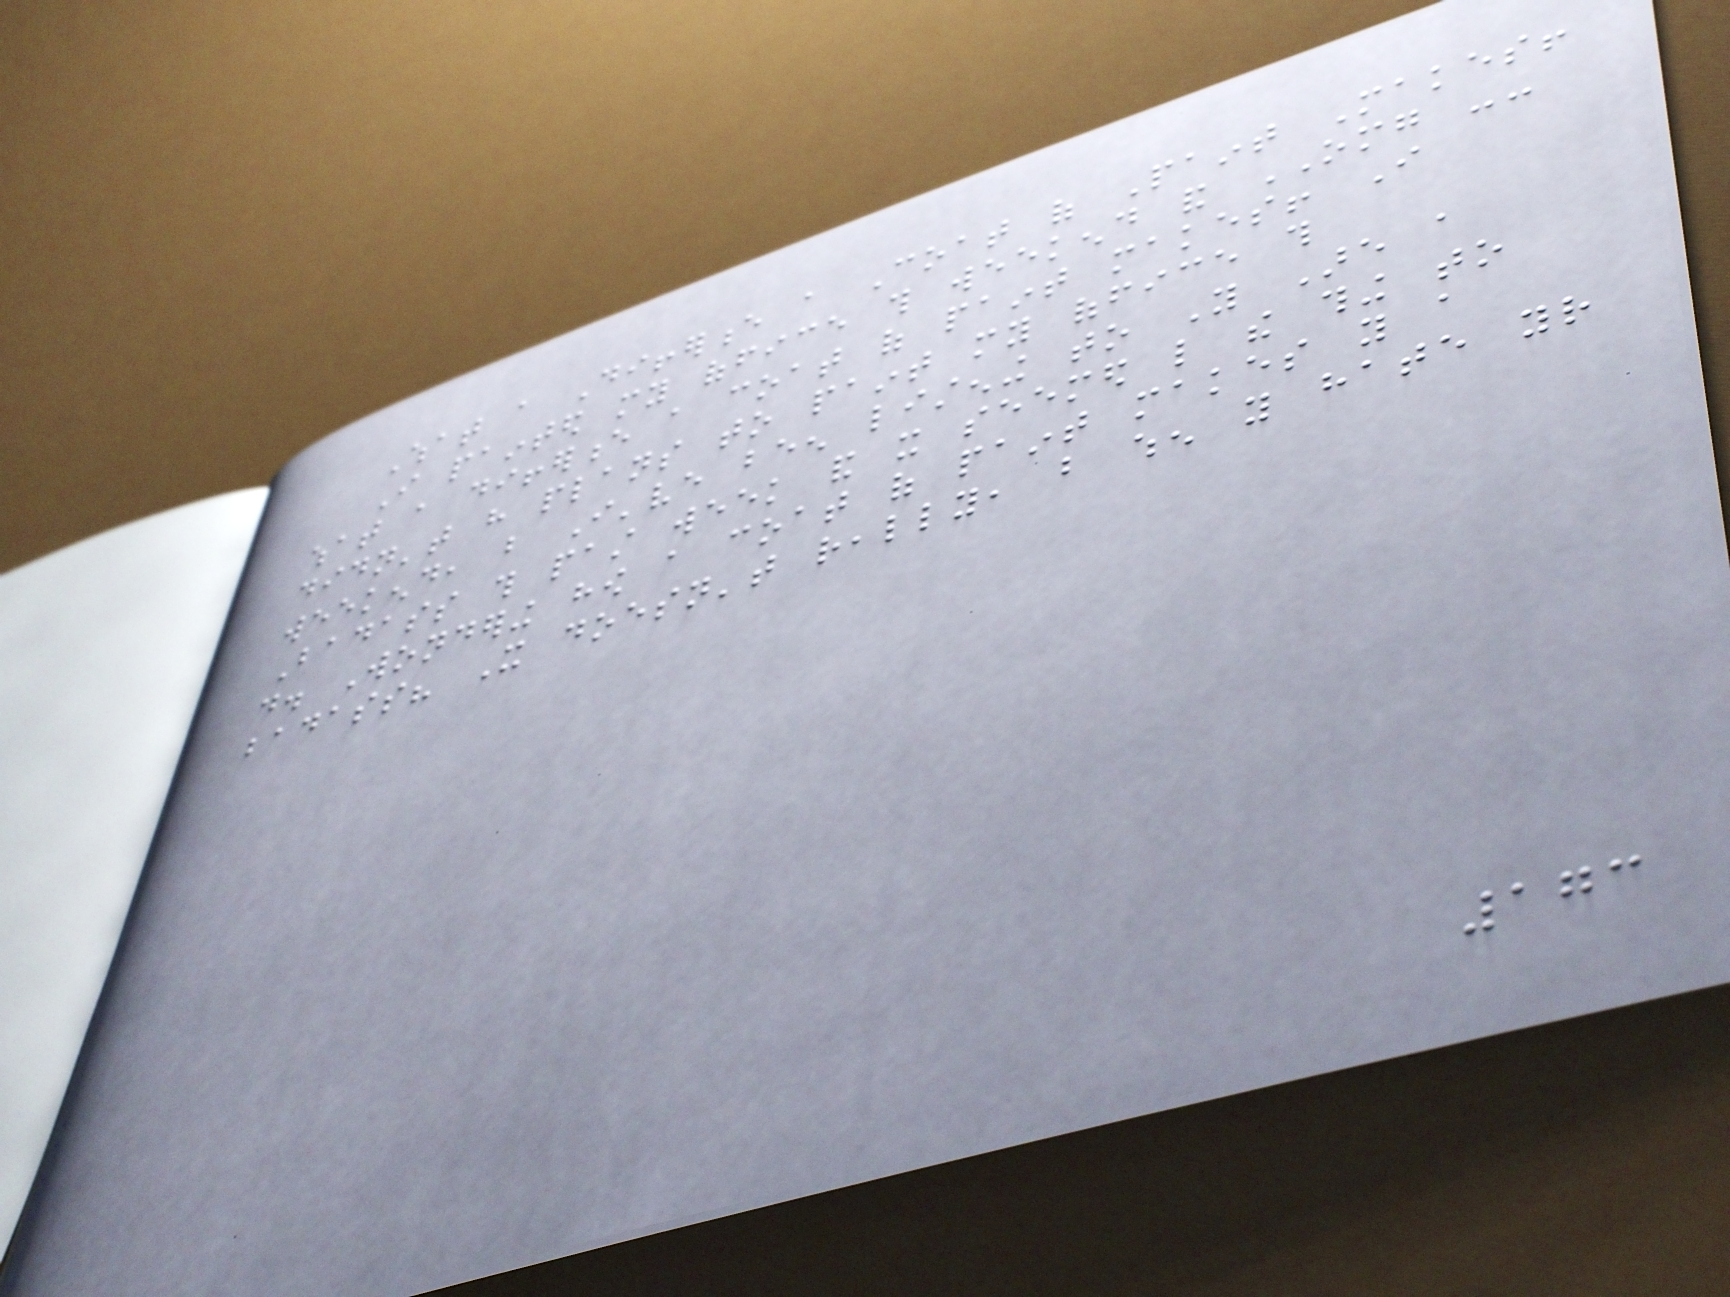What a Difference a Coat of Paint Makes!
I painted my office this weekend and OMG --
what a difference a coat of paint makes! I
didn't have plans to paint my office this
weekend, but I've been listening to You Are a
Badass this past week and it seemed like the thing to
do. Wondering how a coat of paint makes you a
badass? It doesn't really, but when you hate your
173
